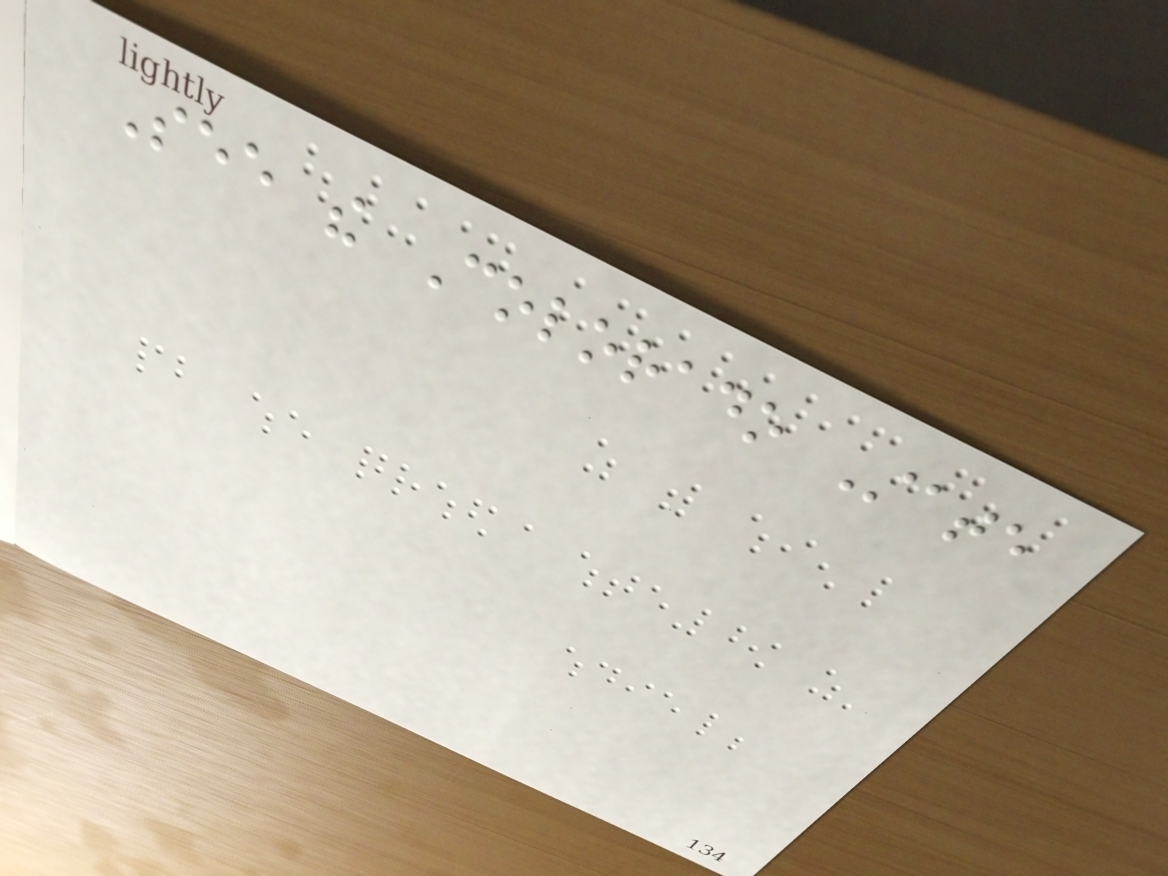See the Colorado State
